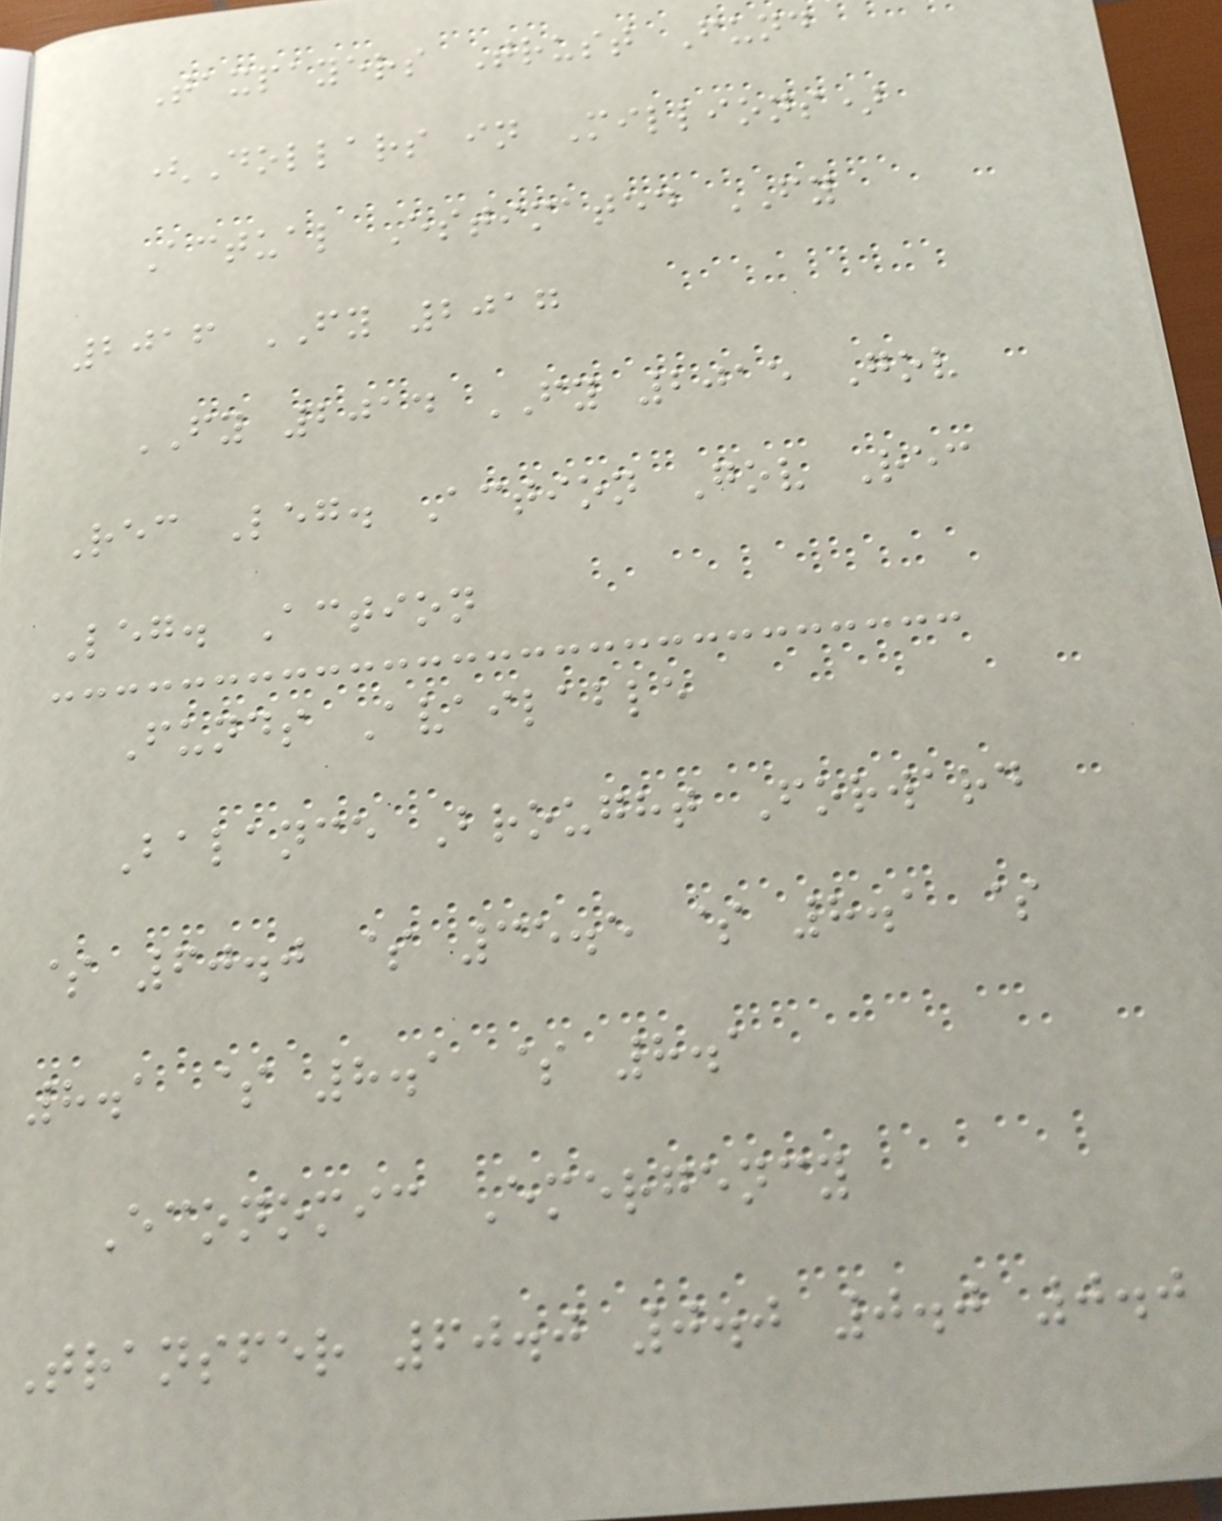Taxpayers Trust Fund
(Dollars in Millions)
Actual Estimated FY
2016 FY 2017
FY 2014 FY 2015 Gov
Rec Leg. Action Gov Rec
Leg. Action
Funds Available
Balance Brought Forward
$ 60.0 $ 35.5 $ 8.1 $
8.1 $ 8.1 $ 8.1
Economic Emergency
Transfer 60.0 0.0 0.0 0.0
